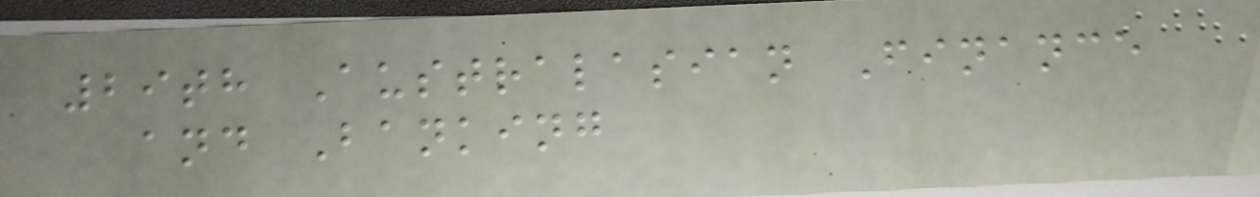29th Australasian Finance
and Banking
